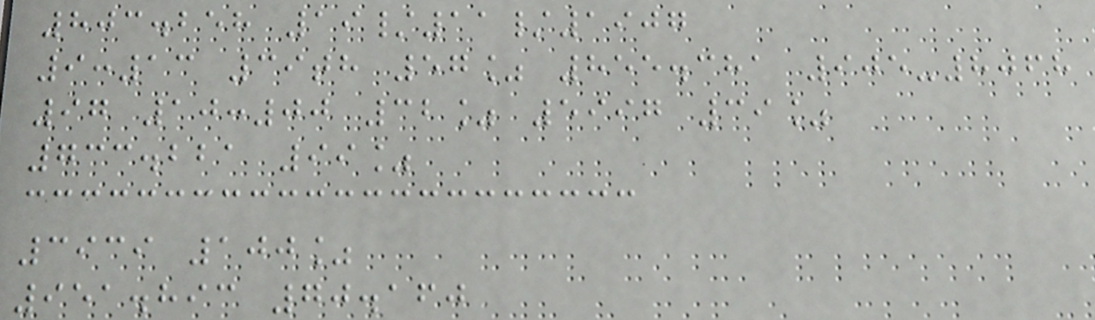803.258 19/11/1907
9:13 39th 57% 855.381 905-8068
97 10:00 32% 5997 39%
733.221 99%
3939 100%
951.893 70.160
